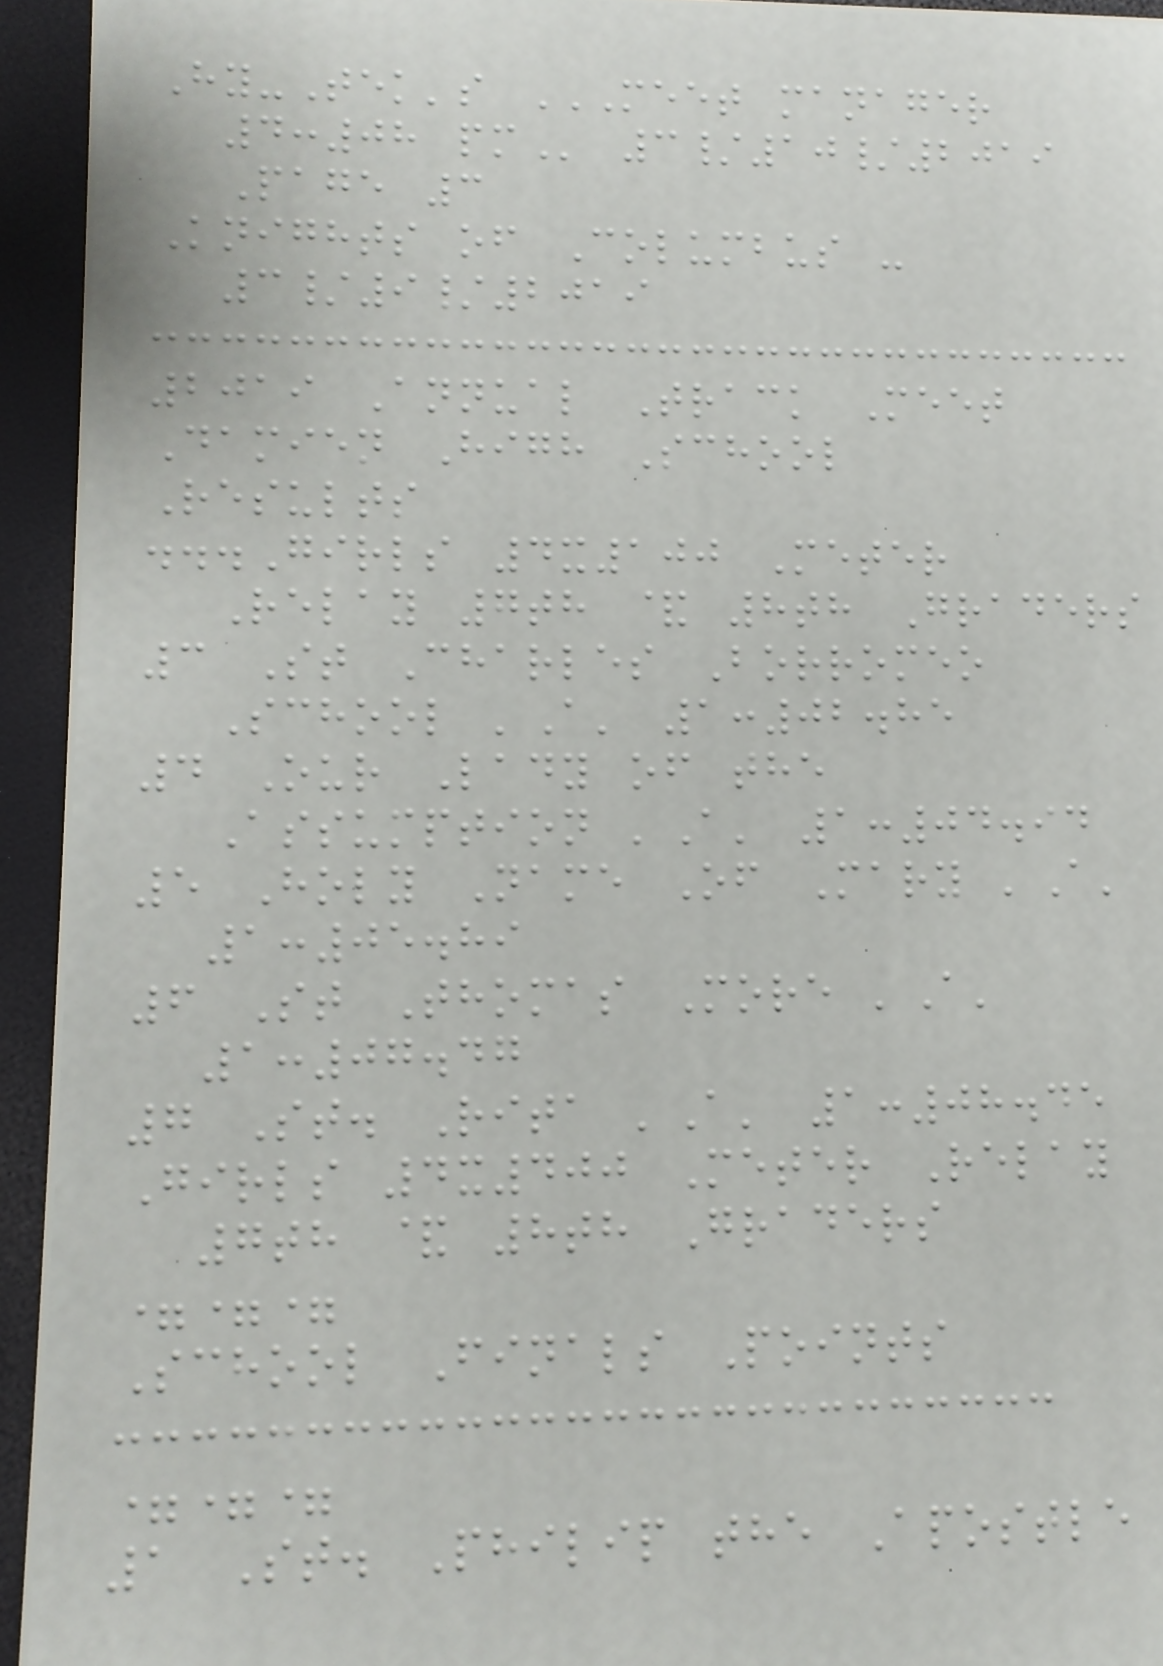Hy-Tek's MEET MANAGER
4:08 PM 3/10/2019
Page 3
Knights of Columbus -
3/9/2019
2019 Annual Track Meet
Damien High School
Results
...Girls 4x100 Meter
Relay 7th & 8th Graders
3 St Charles Borromeo
School 'A' 1:02.85
4 Our Lady of the
Assumption 'A' 1:04.94
5 Holy Name Of Mary 'A'
1:05.89
6 St Thomas More 'A'
1:07.47
7 St. Rita 'A' 1:08.45
Girls 4x400 Meter Relay
7th & 8th Graders
===
School Finals Points
===
1 St. Philip the Apostle
